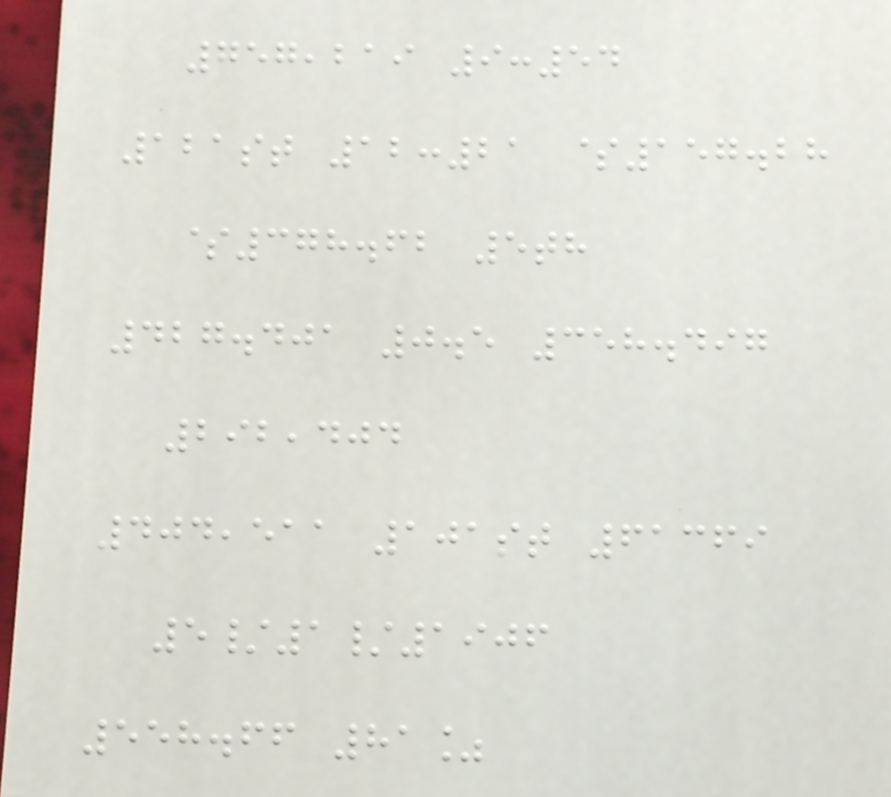757,219 9:54
121st 12:21 $157.28
$378.62 5th
427.401 0.5 358.497
292,404
404,511 101st 61369
5/1/1906
558.66 81%
